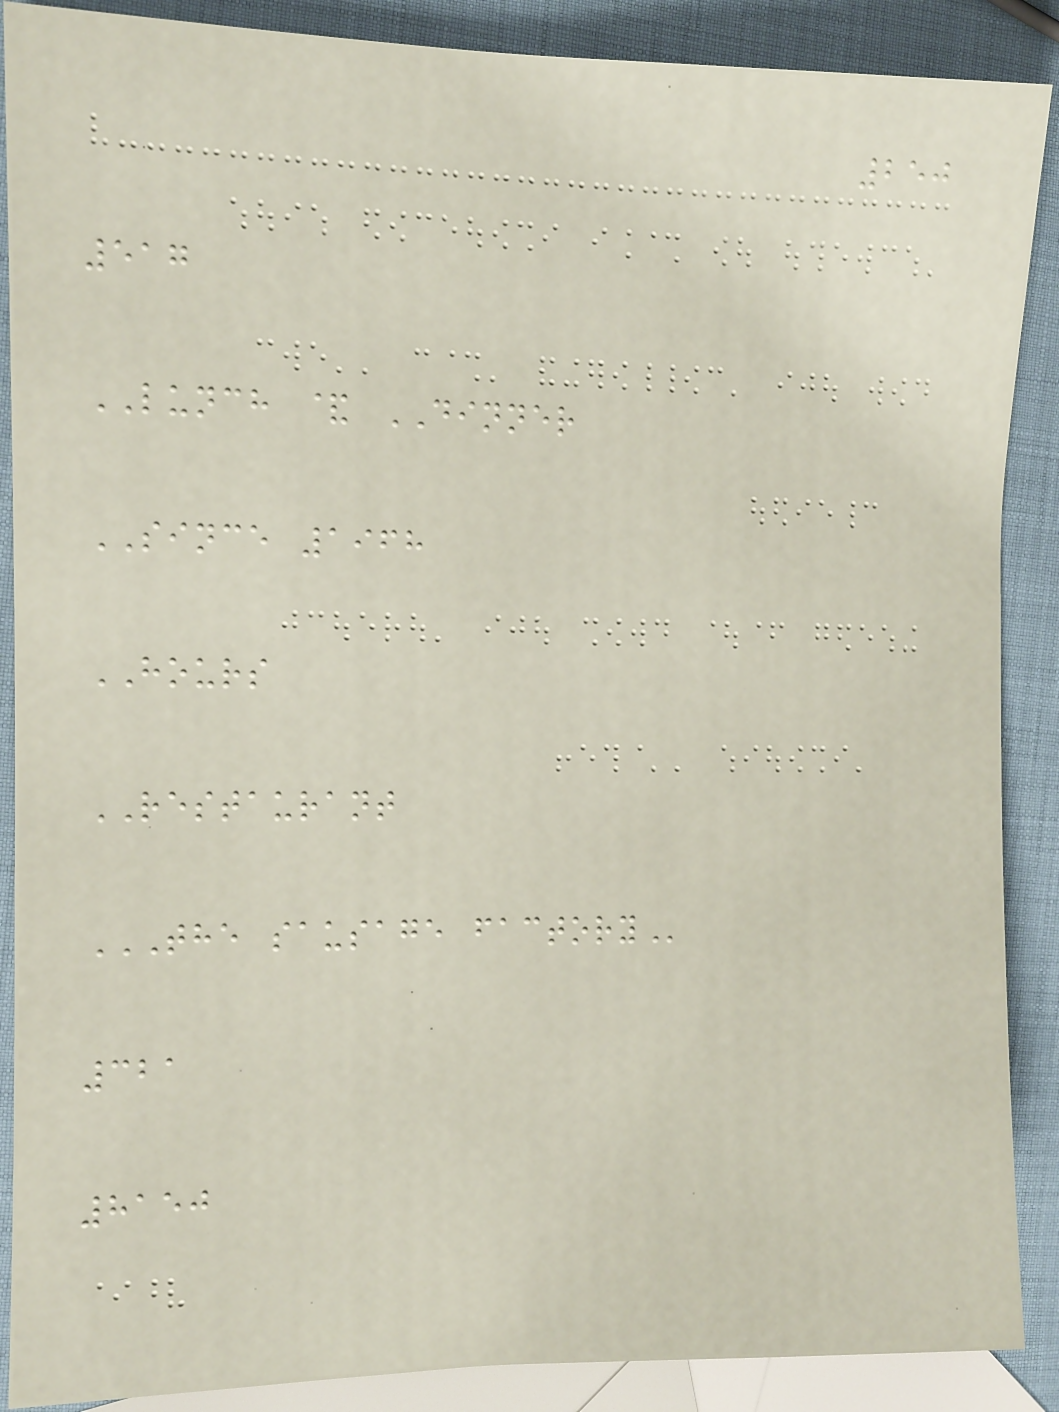250
517
LUNCH & DINNER
SINCE 1968
HOURS
RESTAURANT
THE SAUSAGE FACTORY
321
8150
